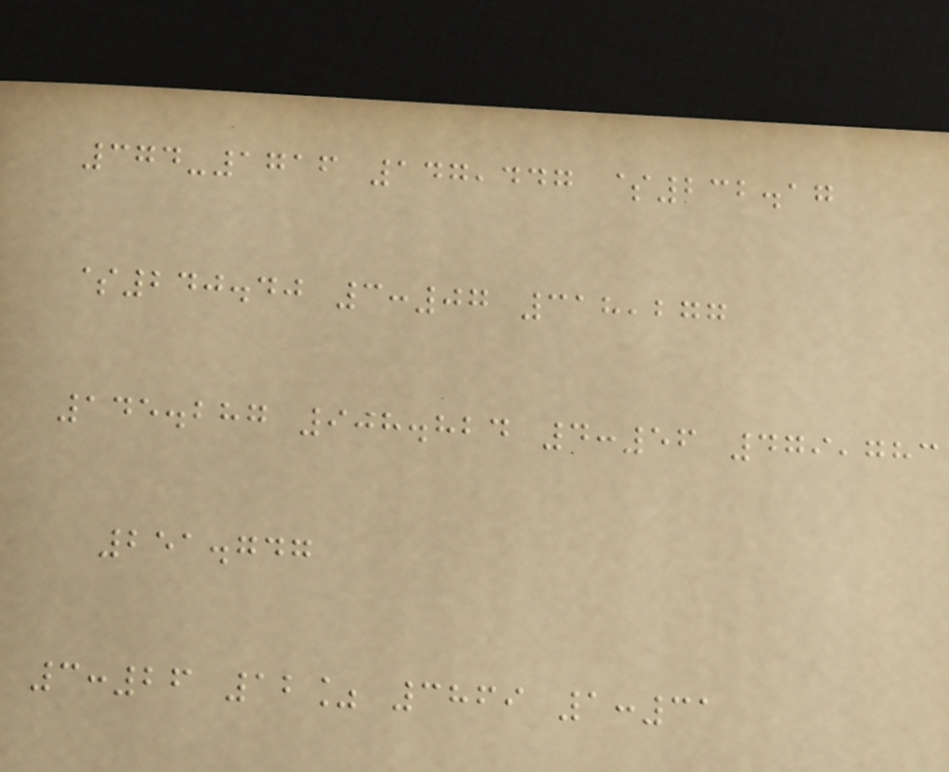374-1716 147,447 $232.17
$240.40 3:07 318,277
145.287 908.824 4:56 479,783
251.747
3:26 12% 3869 1:31
